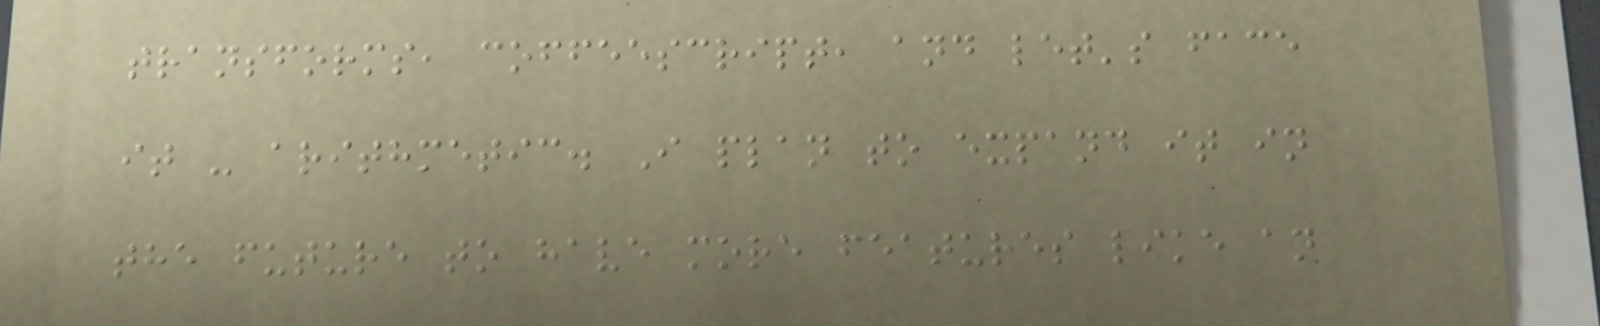transforms, coffeescript, and let's face
it - arithmetic. I plan to expand it in
the future to have more features like an
